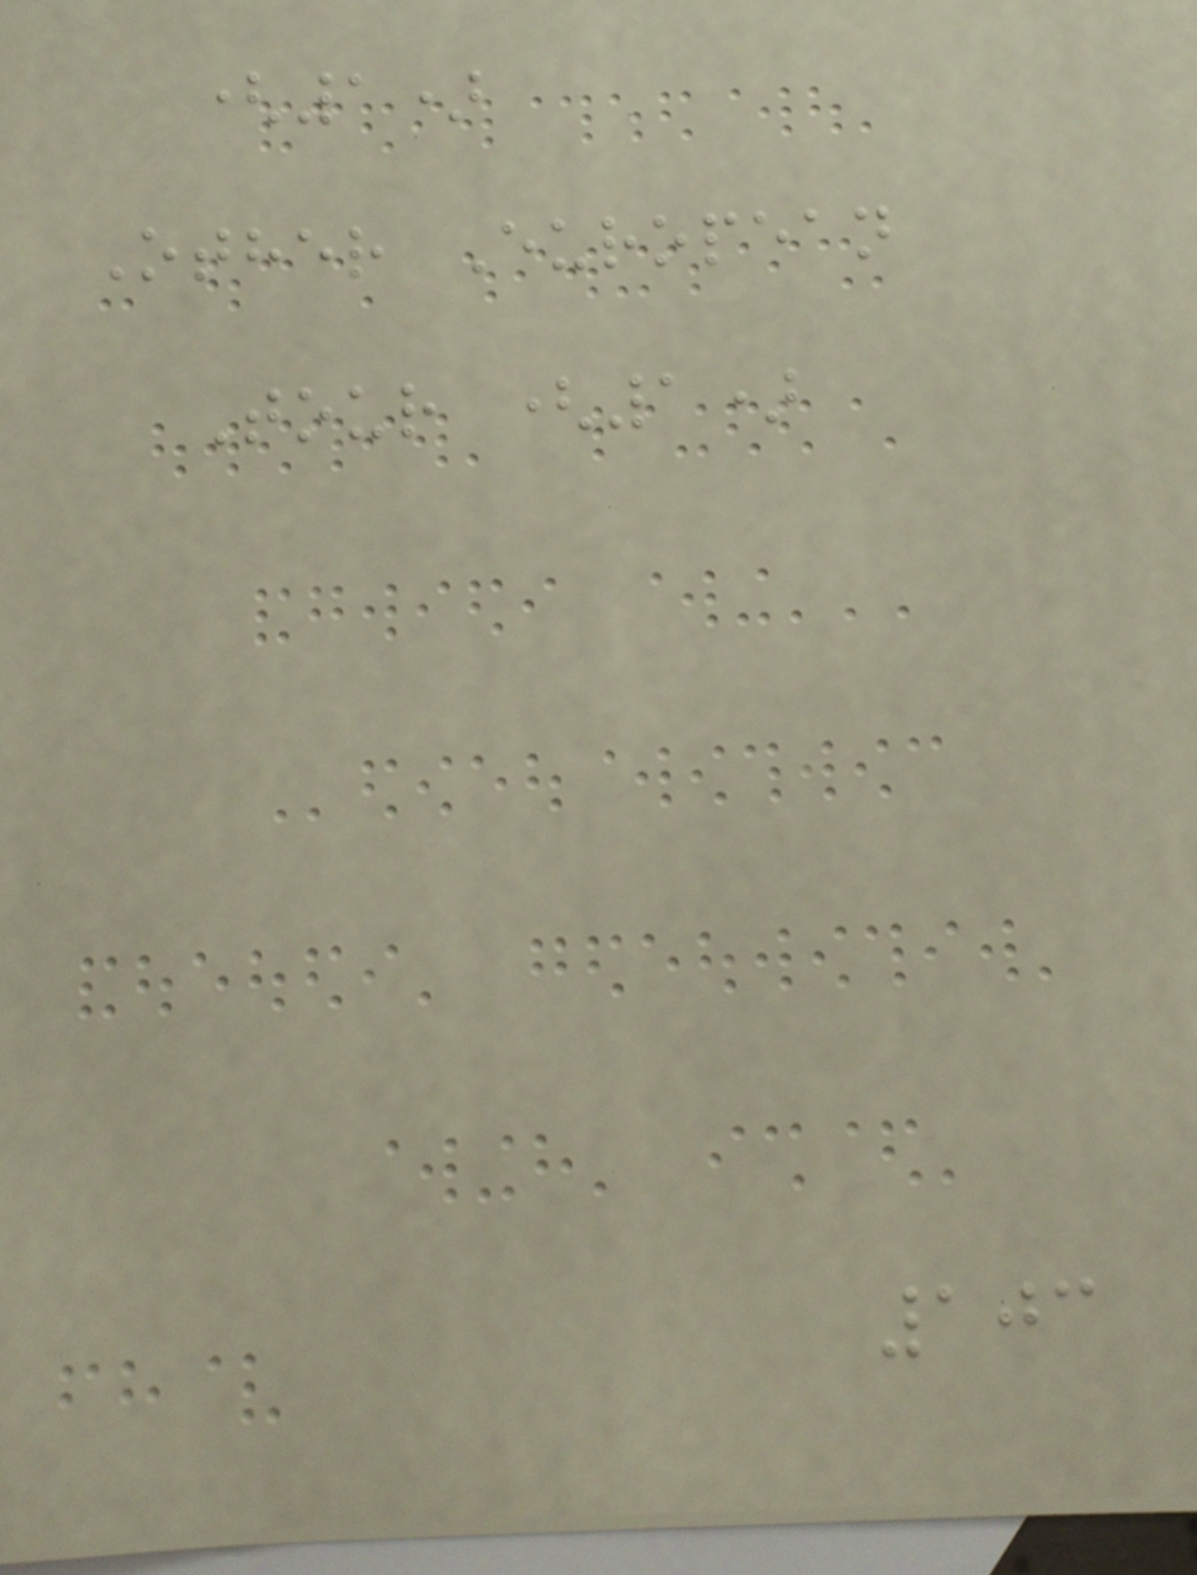(1)
Other European
Tour (1)
103
